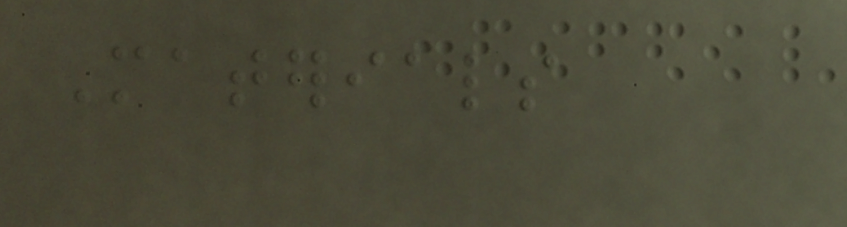Materials
